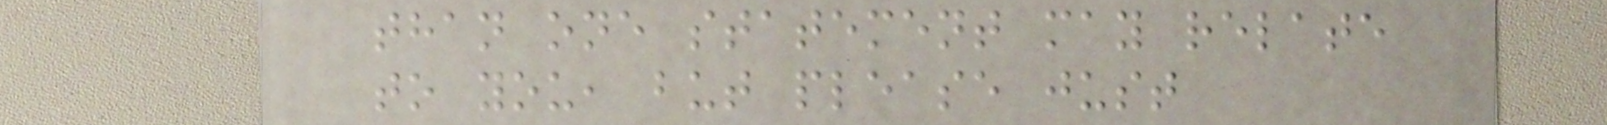than one statement may relate
to you, but please just
